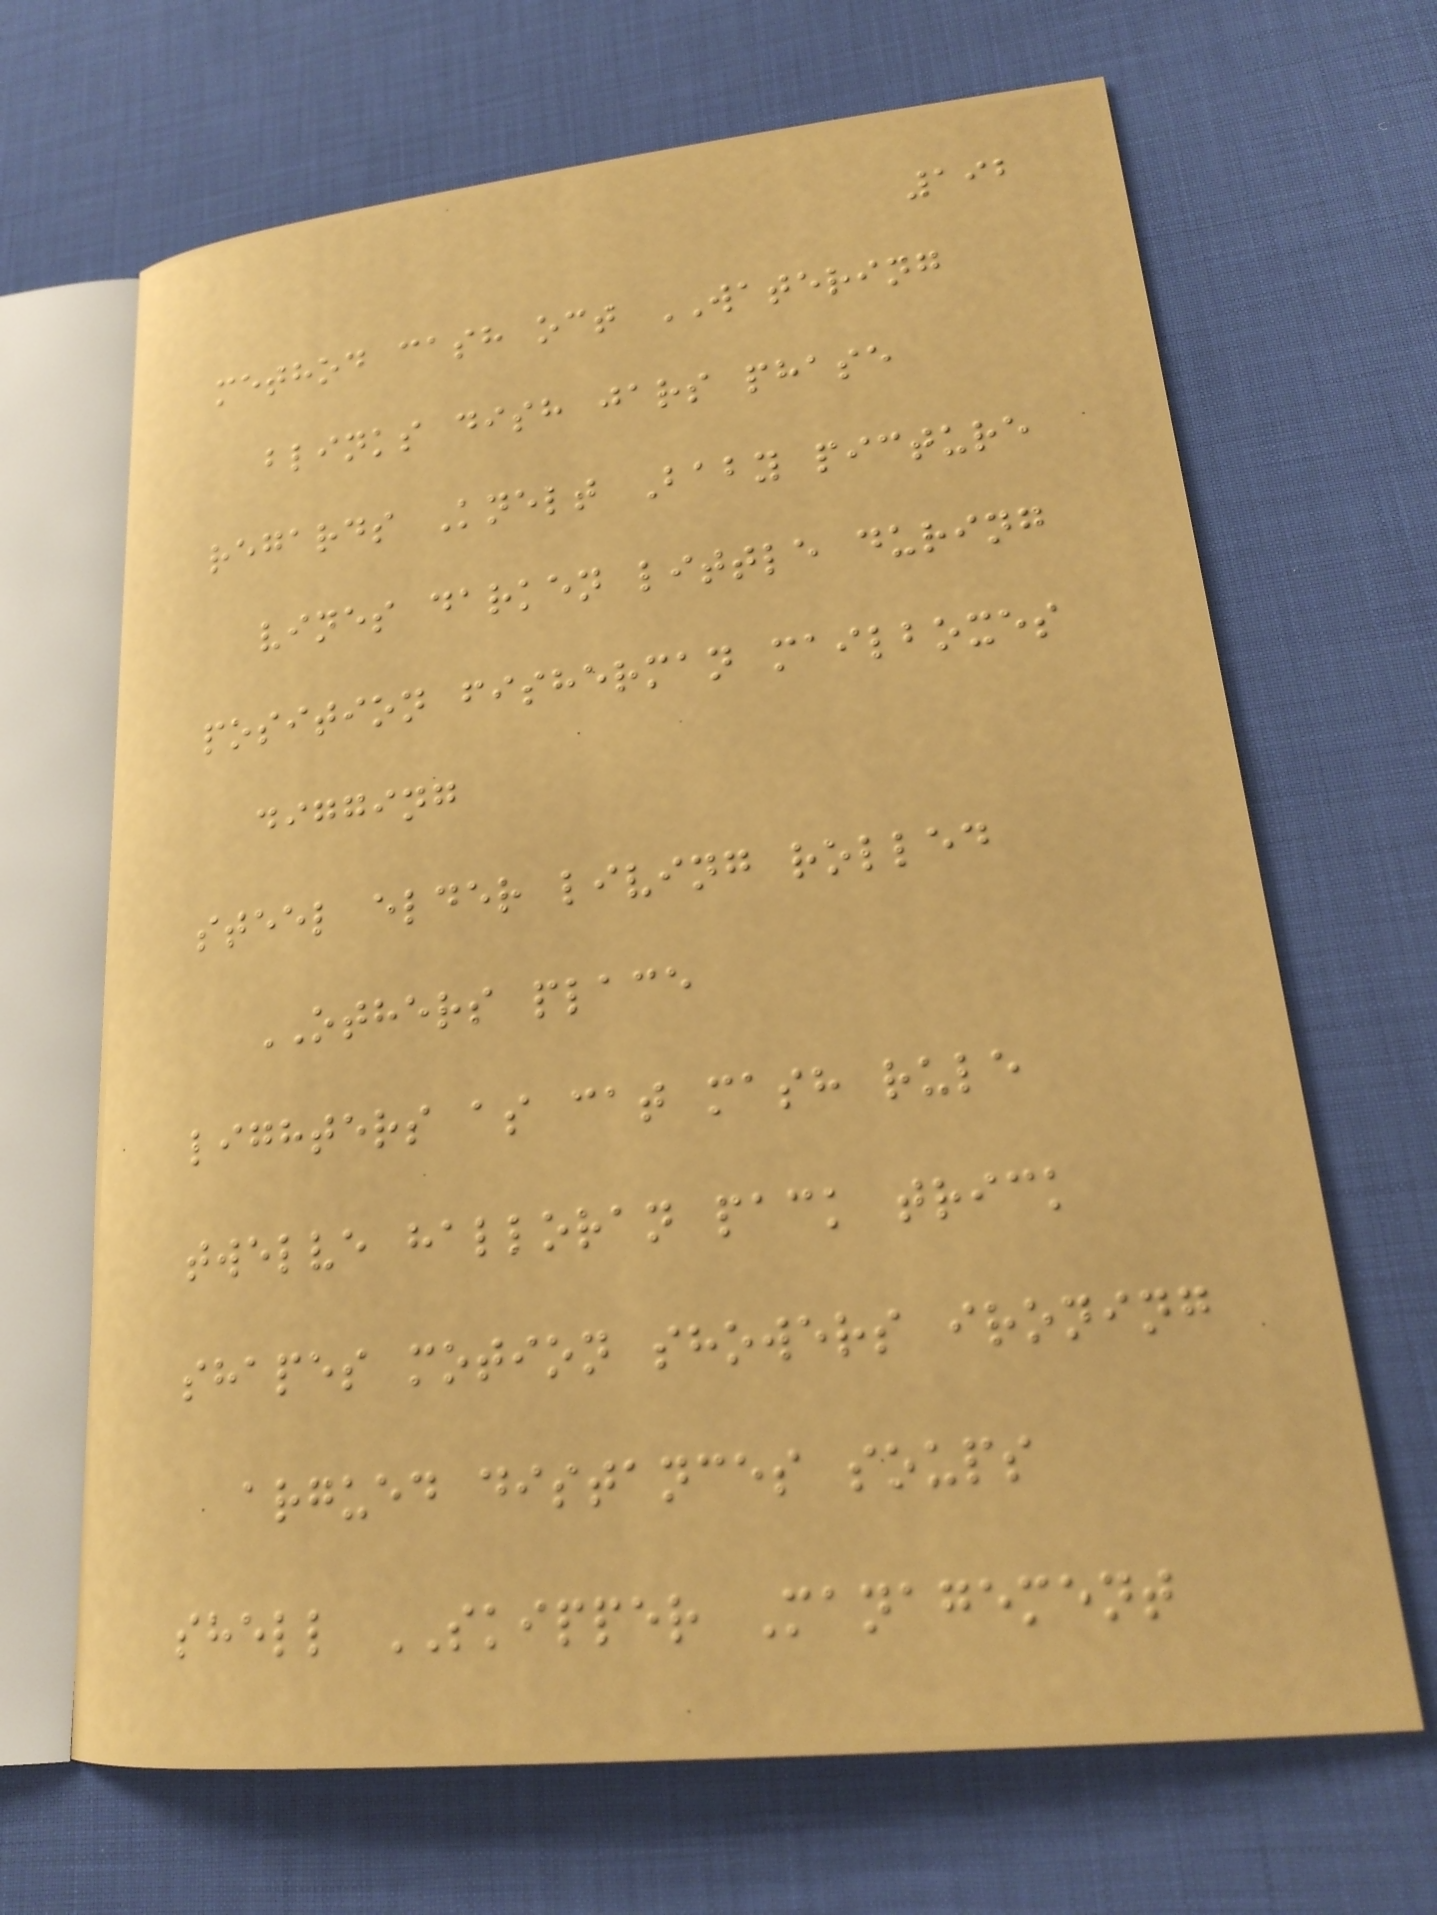192
method cash oct WATERING
blinks dish jars phase
regards Knelt Baby picture
vines darken little during
position fisherman mailboxes
digging
steel elder living rolled
OTHERS place
lighters as cat mash rule
twelve halloran pack trick
shapes motion showers ironing
argued distances soups
shell SKIPPER Management
